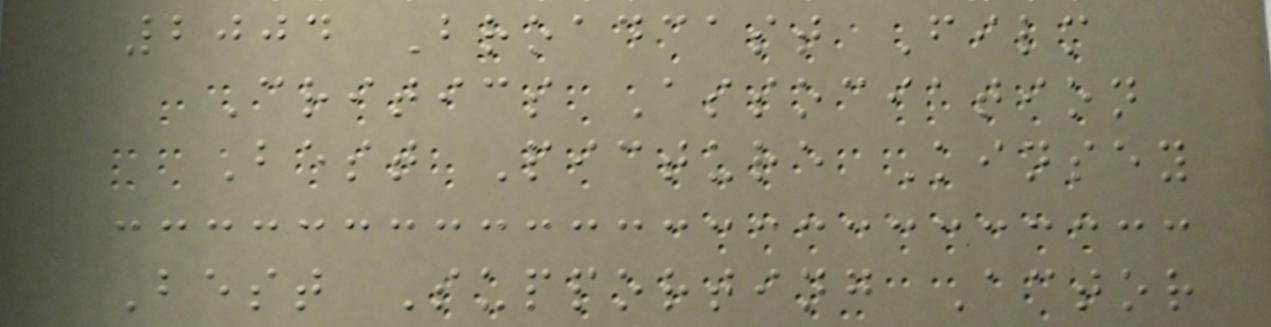2004 Broadcast Film
Critics Association
Best Picture Kinsey
Best Supporting Actor
